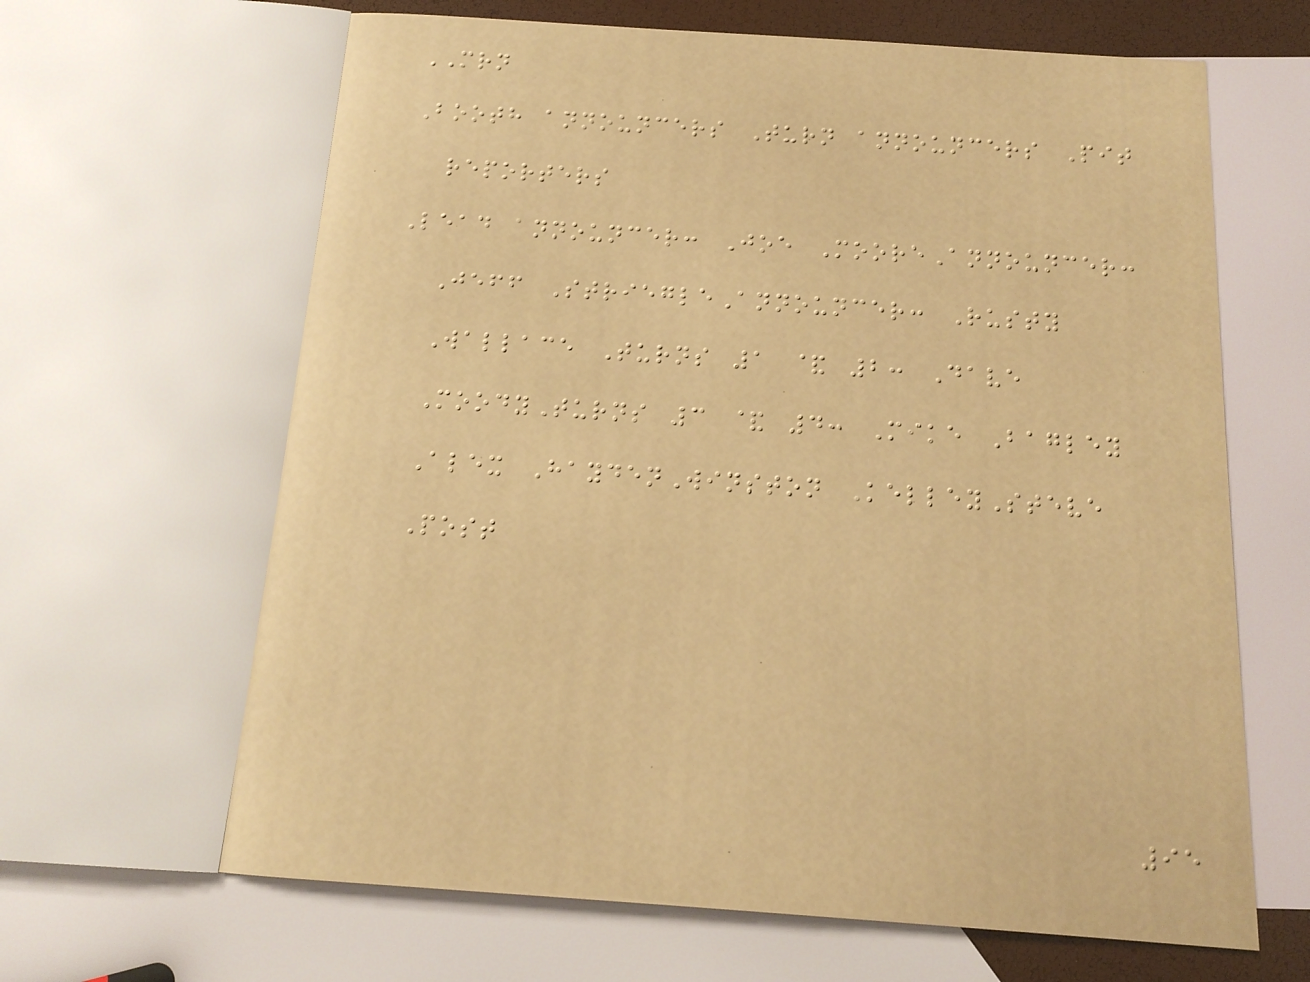MRN
Booth announcers Turn announcers Pit
reporters
Lead announcer: Joe MooreAnnouncer:
Jeff StriegleAnnouncer: Rusty
Wallace Turns 1 & 2: Dave
MoodyTurns 3 & 4: Mike Bagley
Alex HaydenWinston KelleySteve
Post
95
